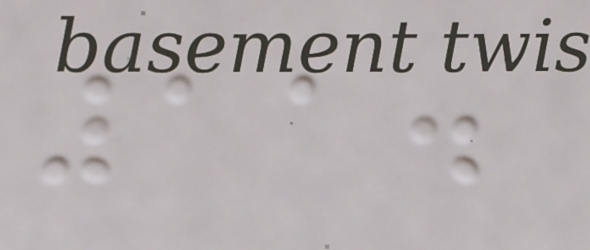11.
